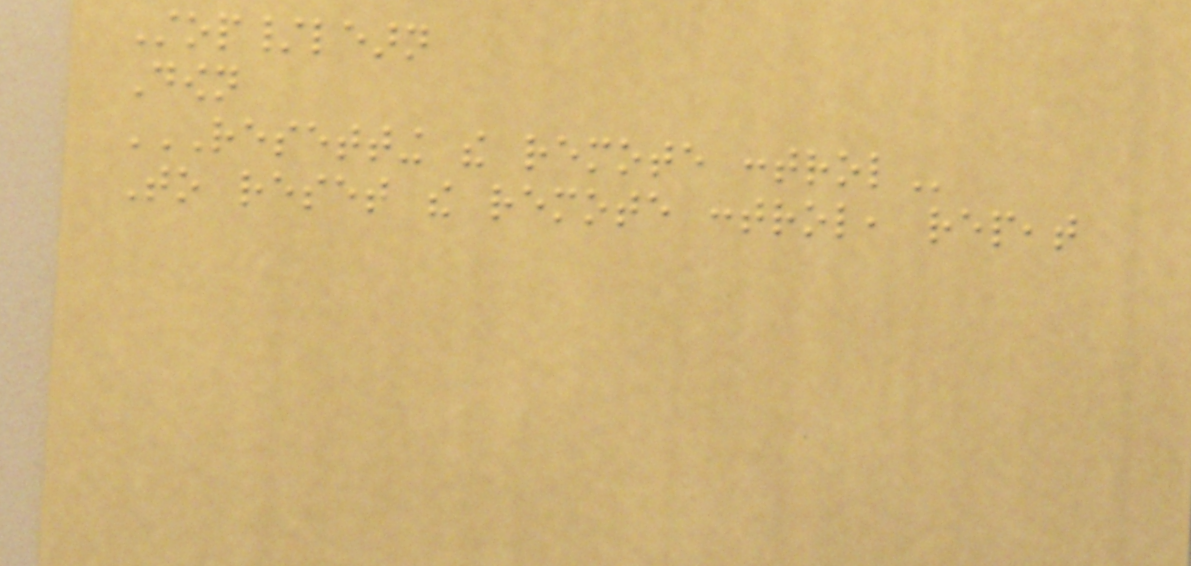Stop/learn
Down
RESETTING THE REMOTE CONTROL
To reset the remote control, repeat
